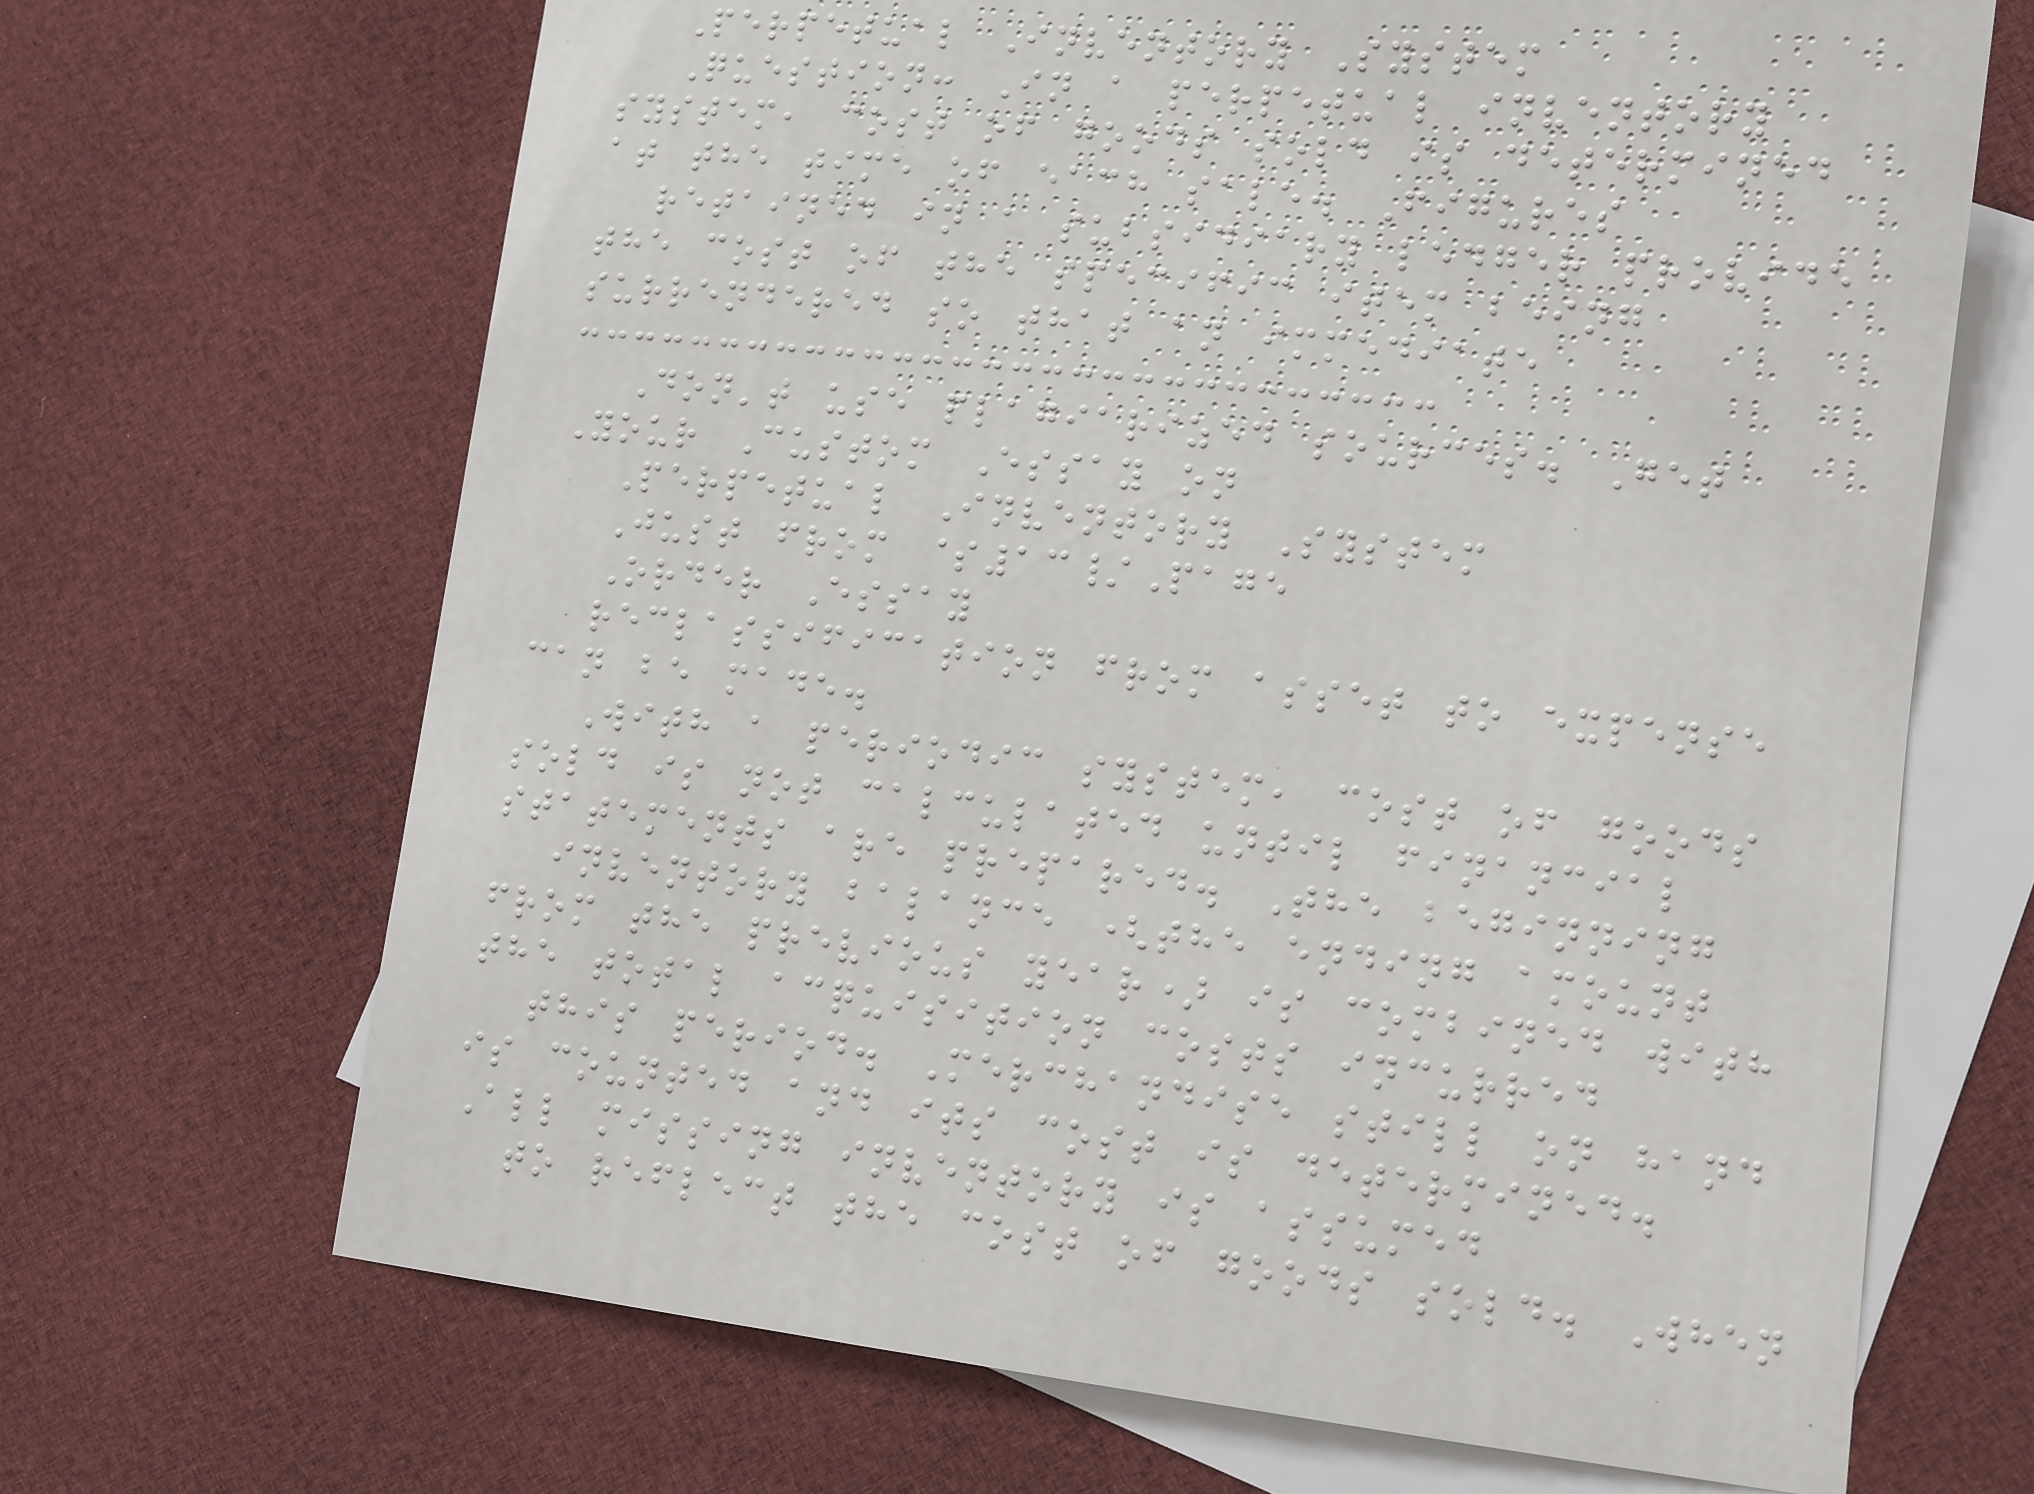Perpetual Inventory System
Question: In a perpetual inventory
system, cost of goods sold is determined
at the time of each sale. Figures
retained in a subsidiary ledger provide
the cost of the specific item being
surrendered so that an immediate
Don't use plagiarized sources. Get
Your Custom Essay on
Perpetual Inventory System
Just from $13/Page
Order Essay
reclassification from asset to expense
can be made.
With a periodic system, cost of goods
sold is not calculated until financial
statements are prepared. The beginning
inventory balance (the ending amount
from the previous year) is combined with
the total acquisition costs incurred
this period. Merchandise still on hand
is counted and its cost is determined.
All missing inventory is assumed
to reflect the cost of goods sold. When
